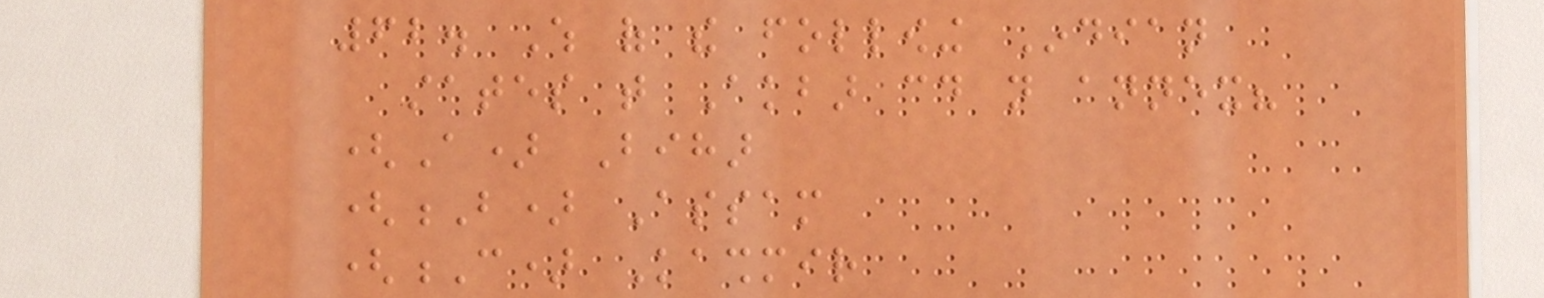62. Which of the following Indian
states that Akbar could not annex?
(A) Bihar
(B) Assam
(C) Kashmir
